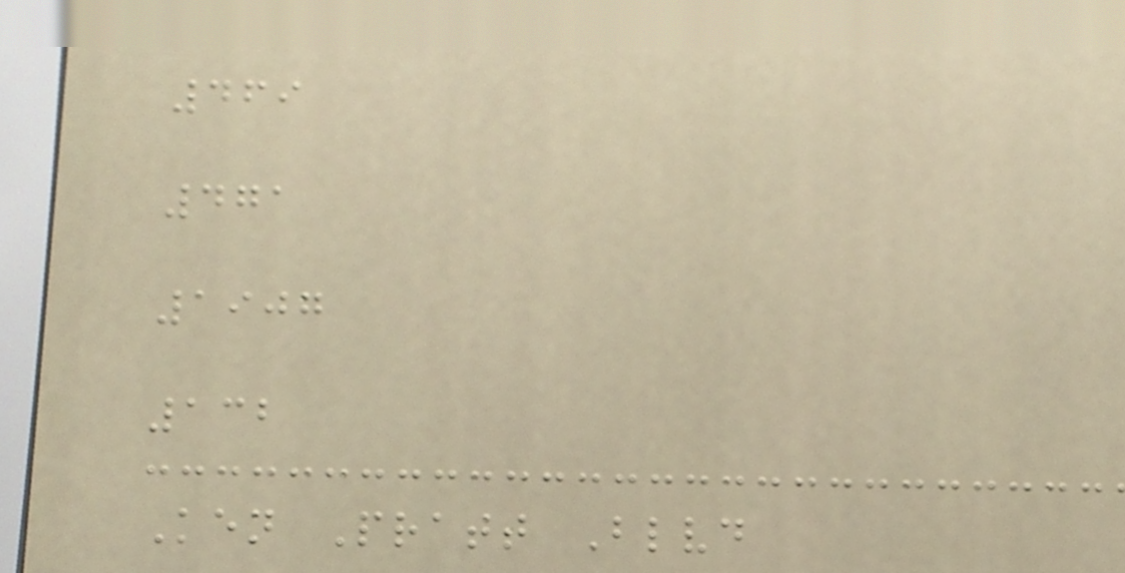469
471
1907
132
Ken Pratt Blvd
